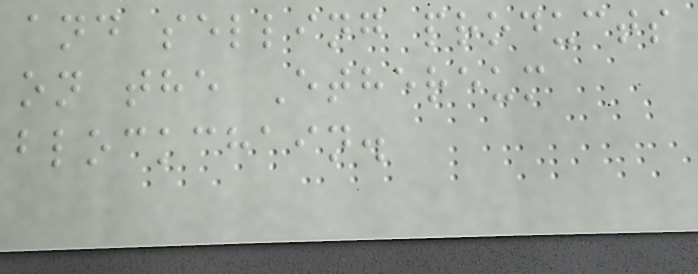and selling products
on the Ethereum
blockchain.
